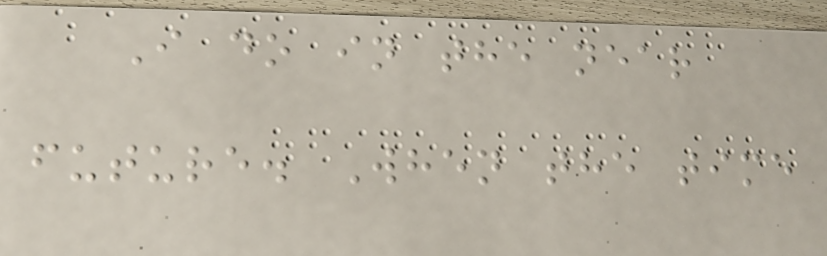I do in the near
future. When the time
